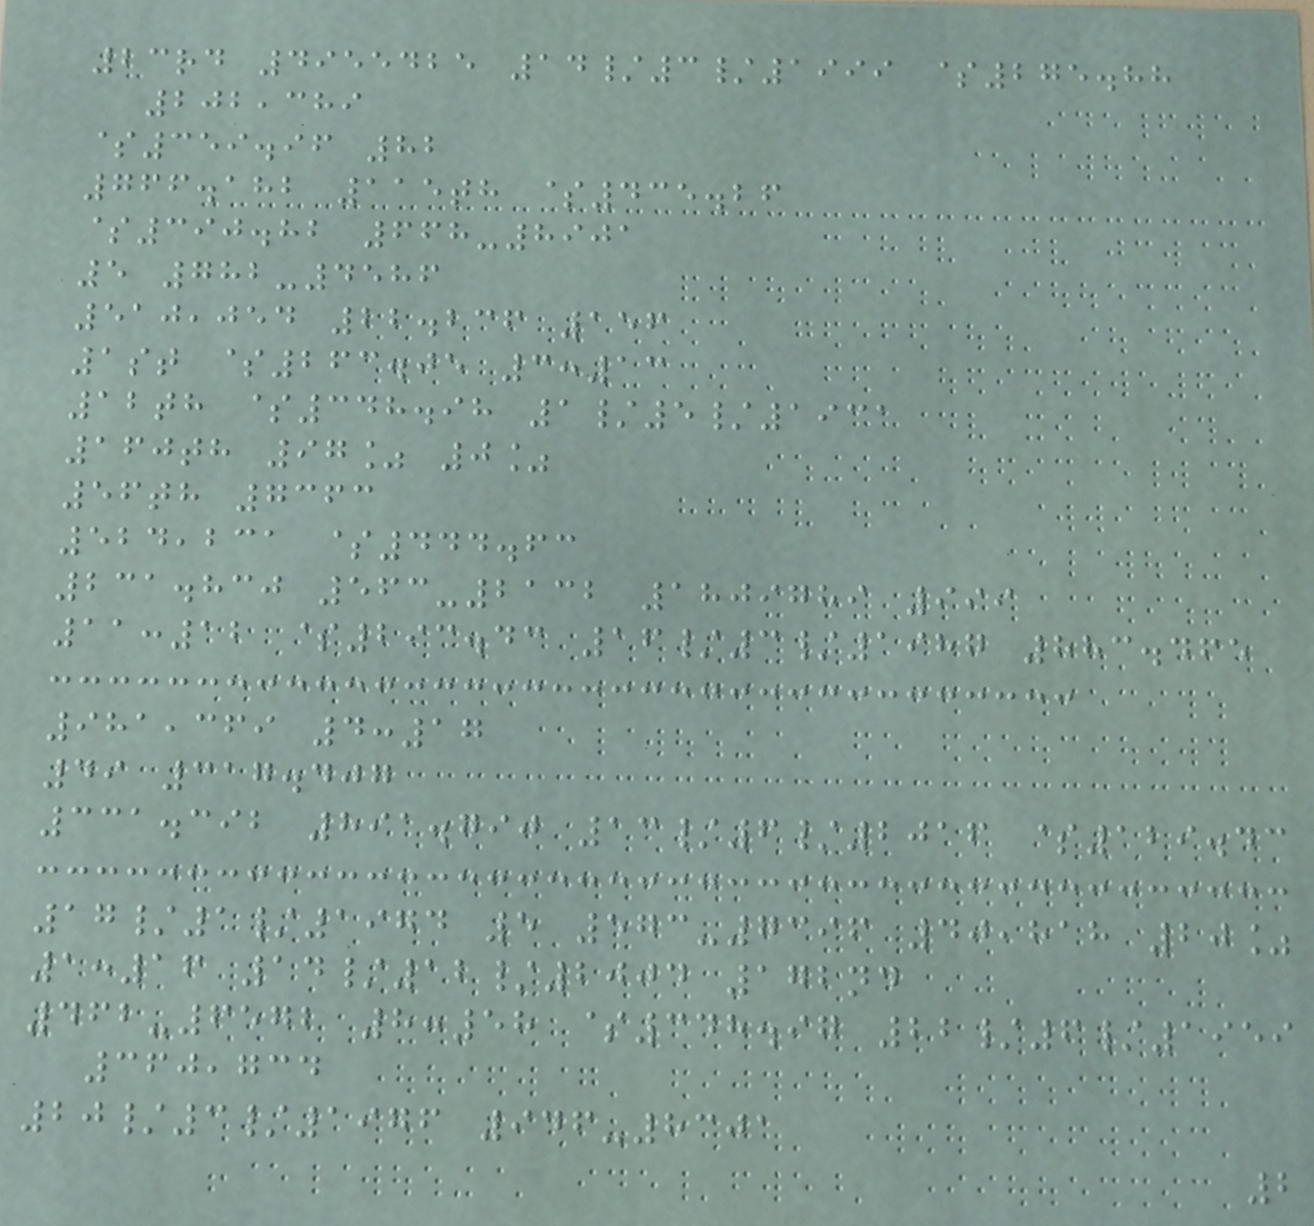23rd 4955425 14/3/1999 $275.88
202,389
$359.96 82
766.182 115th $435.26
$390.82 668-8901
5 782-4586
510,054 22.236 156
1st $263.05 3:13
12th $348.98 1/5/1931
160th 97% 0%
56th 7363
524,231 $444.63
231.830 563-2132 1809789 999
11:12 $293.43 16/3/1987 883.465
981,369 4:17
49 317.407
331.392 891.790 13/6/2016 $129.43
17/1/1974 5 573-7396 40,818 20%
1:16 14/12/2004 172nd
462-6572 8:58 $348.97 22/6/1959
360,734
20/3/1976 946-8301
2
